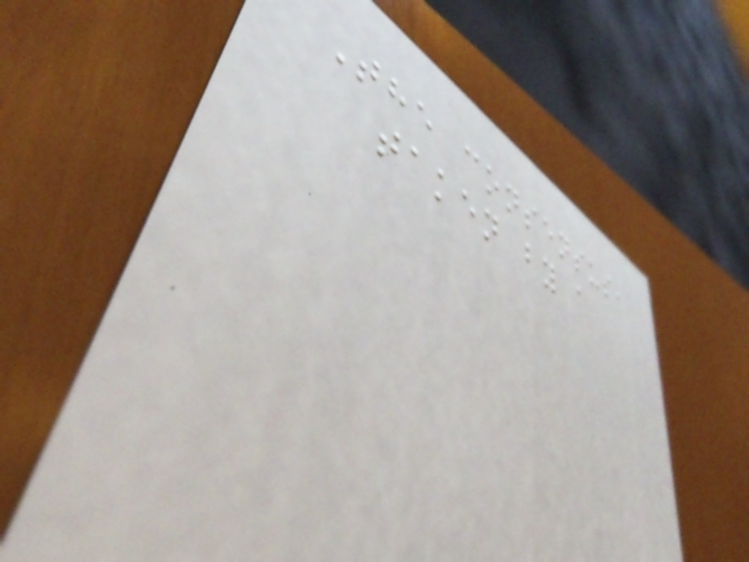The consensus,
taken by a
